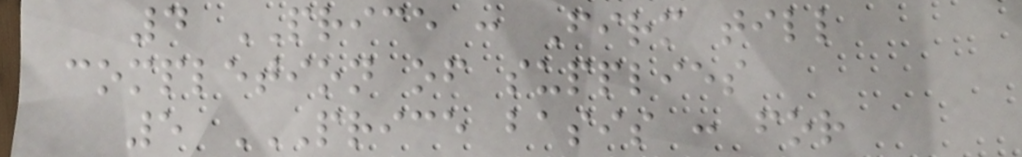4 PRICE : Firm till
completion of supplies
5 PRICE BASIS : FOR
